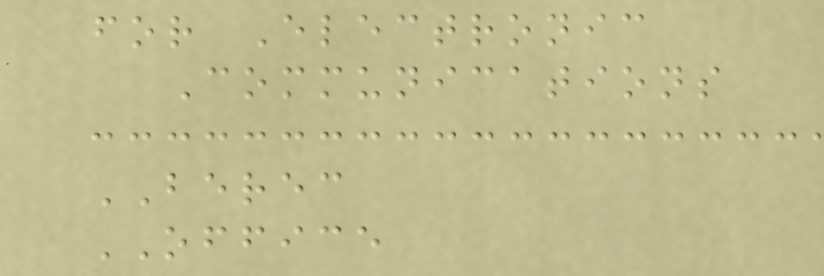for Electronic
Communications
BEREC
OFFICE
